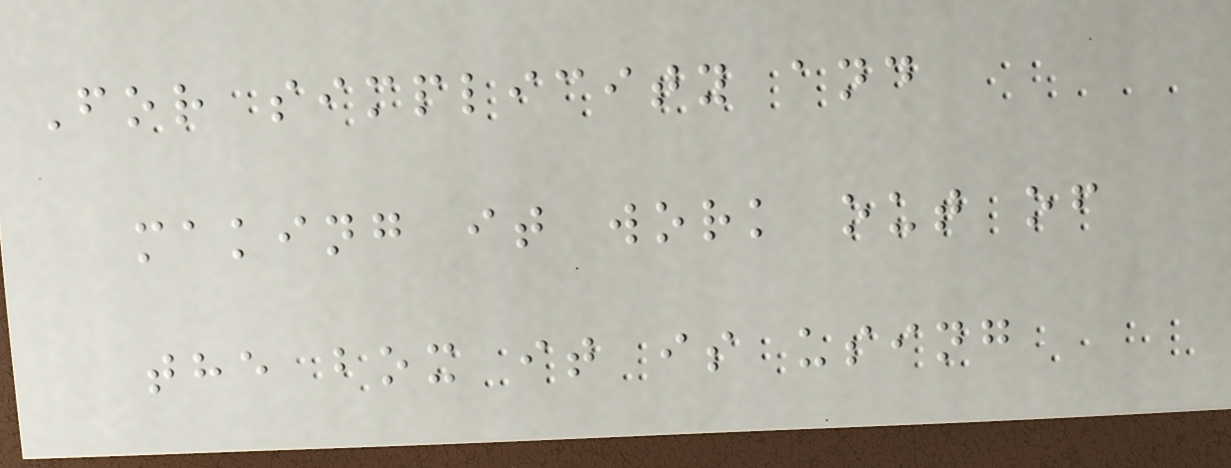For simplicity and
making it work out of
the box it is using
